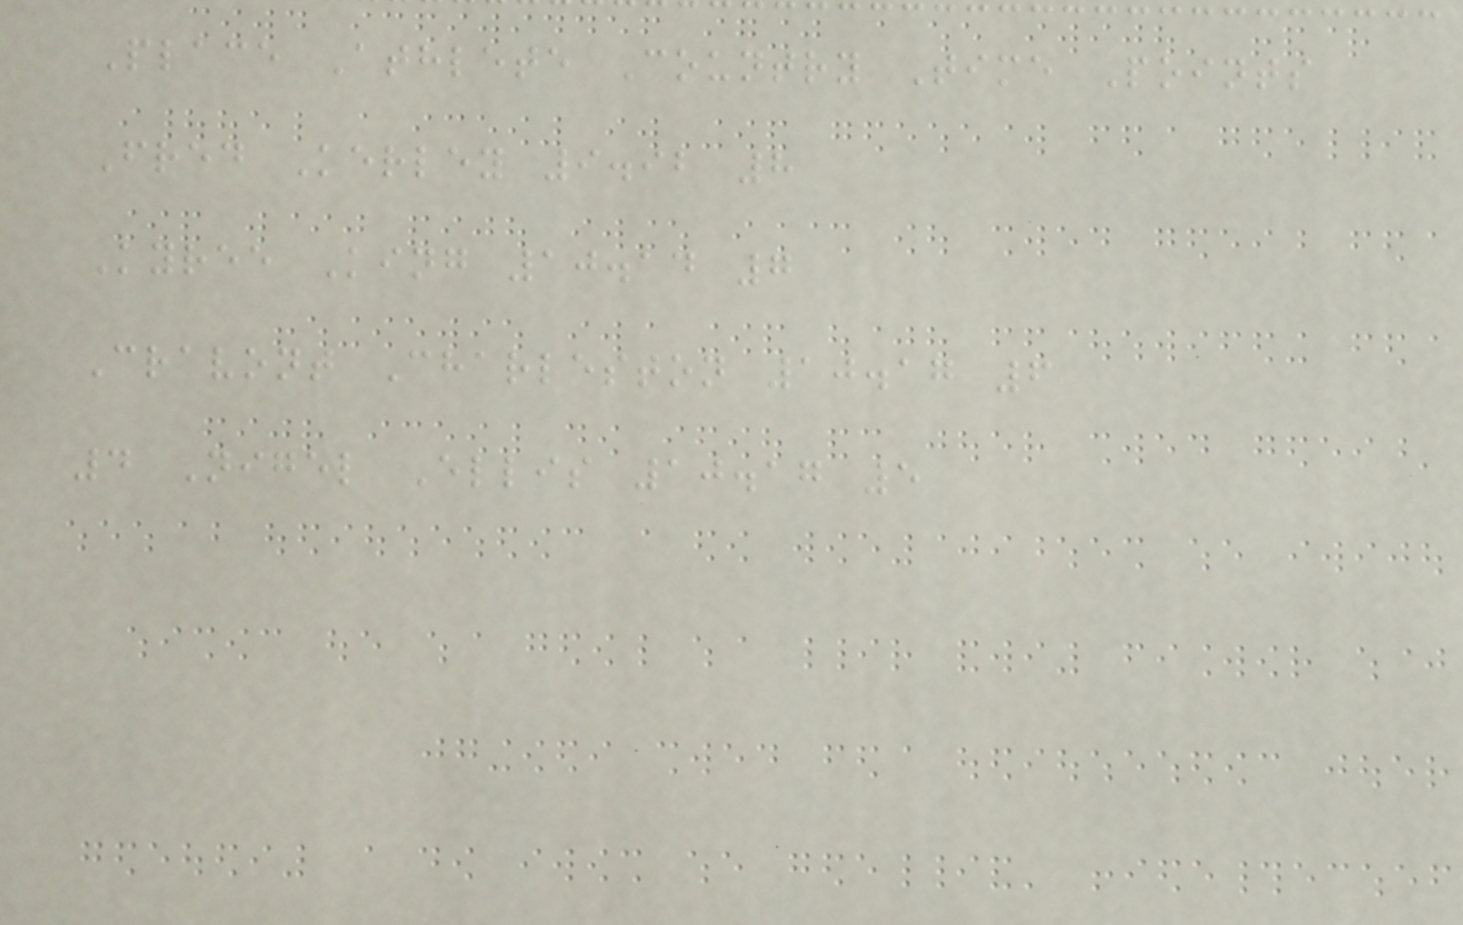Place Athlete Country Time Points
Fred Kerley 9.92 8
Kyree King 10.14 7
Cravont Charleston 10.17 6
4 Nigel Ellis 10.17 5
